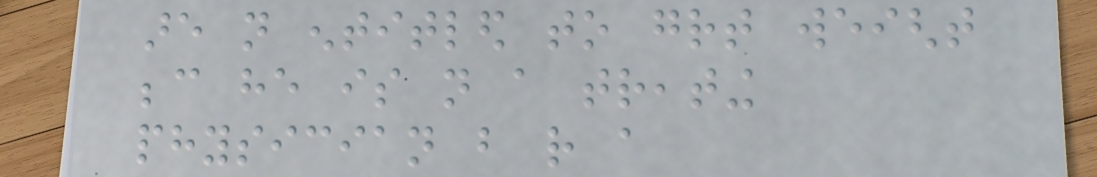are not entitled to great weight
because he is not a treating
physician but rather a
